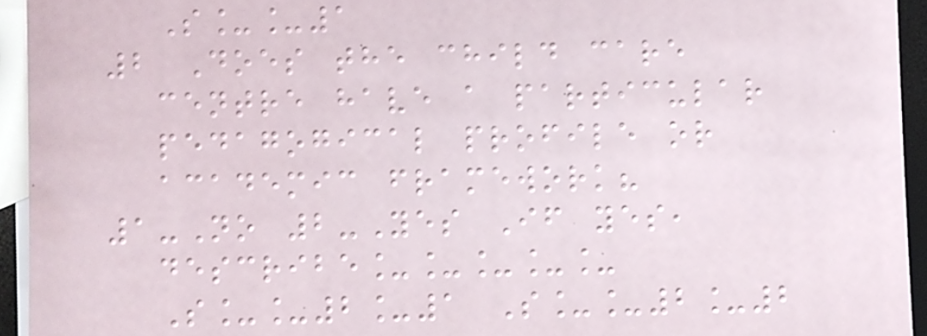S__1
2 Does the child care
centre have a particular
pedagogical profile or
academic framework?
1-No 2-Yes If yes,
describe_____
S__2_1 S__2_2
